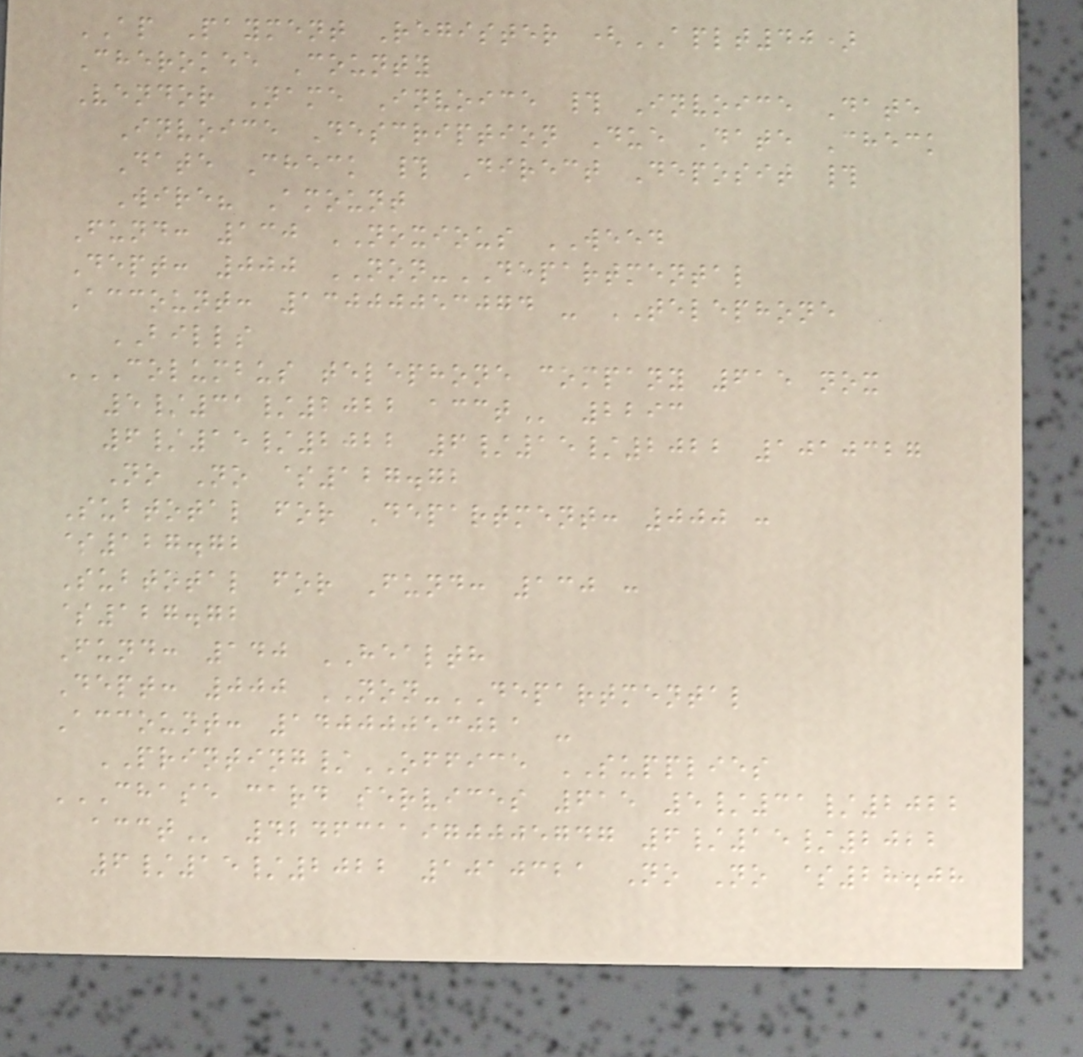AP Payment Register (APLT40)
Cherokee County
Vendor Name Invoice # Invoice Date
Invoice Description Due Date Check
Date Check # Direct Deposit #
Wire? Amount
Fund: 130 NOXIOUS WEED
Dept: 000 NON-DEPARTMENTAL
Account: 13000053074 - TELEPHONE
BILLS
COLUMBUS TELEPHONE COMPANY 615 NOX
5/31/2022 ACCT 2293
6/15/2022 6/15/2022 1010327
No No $127.72
Subtotal for Department: 000 :
$127.72
Subtotal for Fund: 130 :
$127.72
Fund: 140 HEALTH
Dept: 000 NON-DEPARTMENTAL
Account: 14000053021 -
PRINTING/OFFICE SUPPLIES
CHASE CARD SERVICES 615 5/31/2022
ACCT 4246311970005747 6/15/2022
6/15/2022 1010321 No No $28.08
